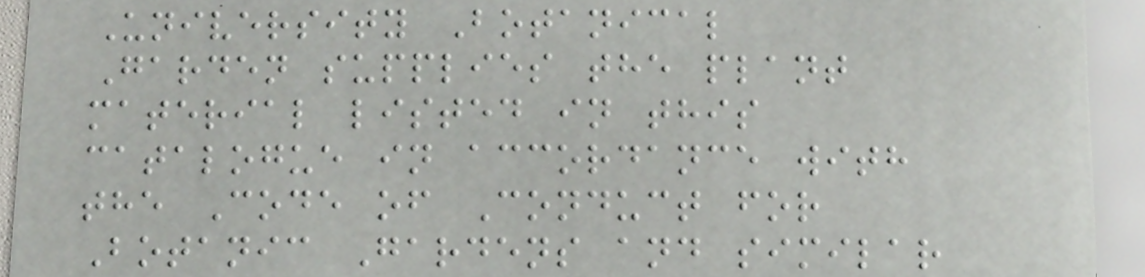University Botanical
Garden supplies the plant
material listed in this
catalogue in accordance with
the Code of Conduct for
Botanic Gardens and similar
